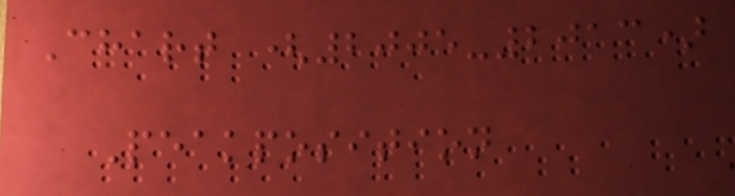Chart (2005-2013)
Peakposition
